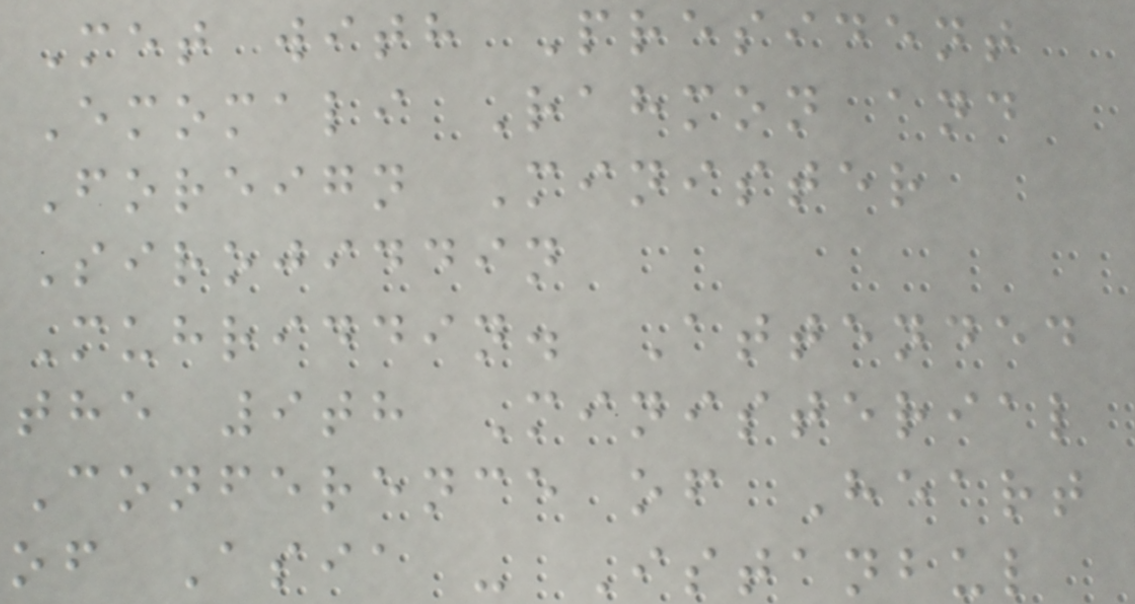Met with President
Emomali Rahmon and
Foreign Minister
Sirojiddin
Muhriddin. Attended
the 9th Ministerial
Conference of Heart
of Asia - Istanbul
